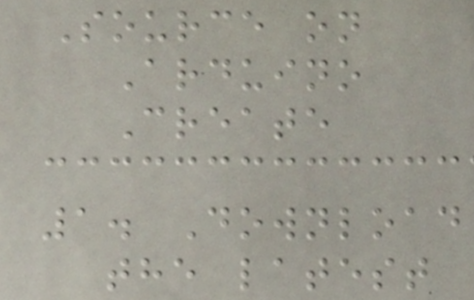Source on
Arduino
Create
1. Download
the latest
